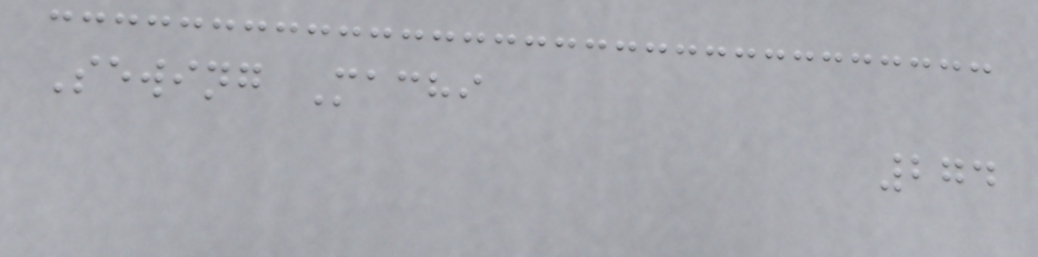Sewing Machi
274
